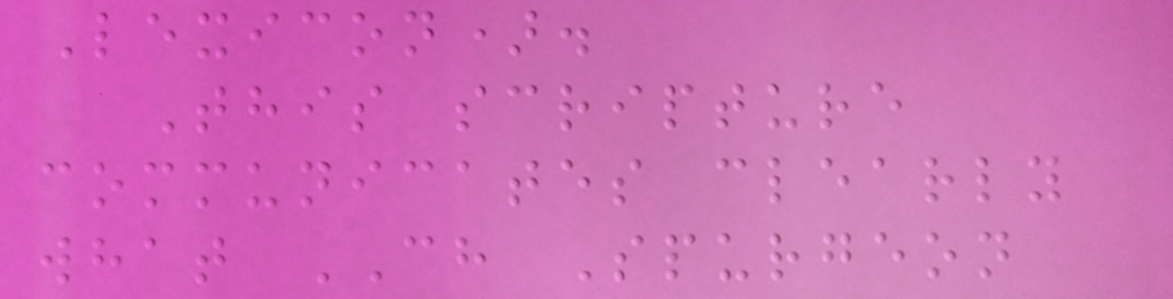Lexicon).
This scripture
communicates clearly
what CH Spurgeon
